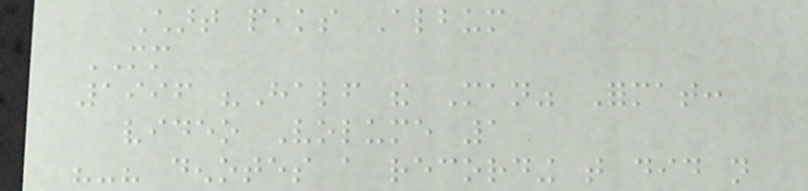Chart peaks Album
MM
1996 "Half the Man" Format:
video Volume 1
"-" denotes a recording that did not
